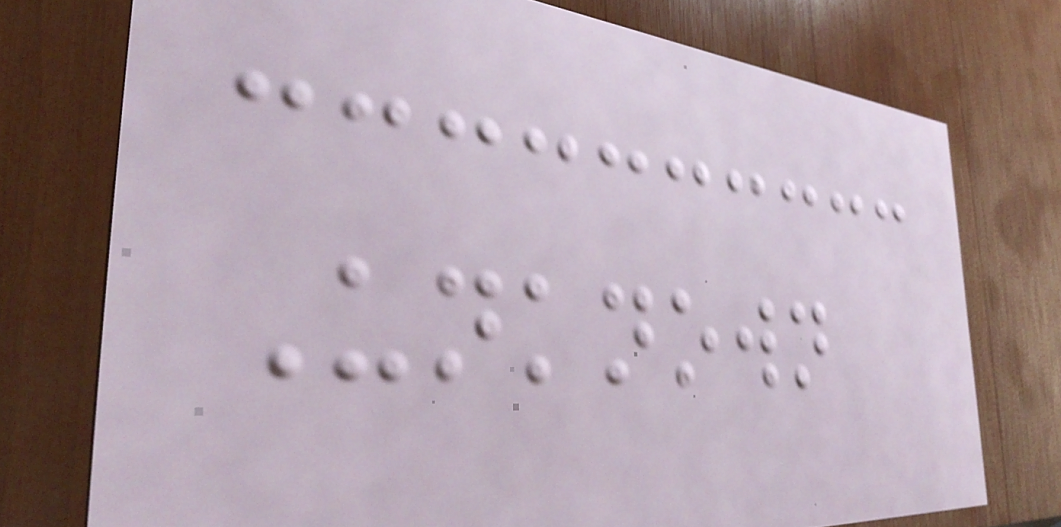Unknown
